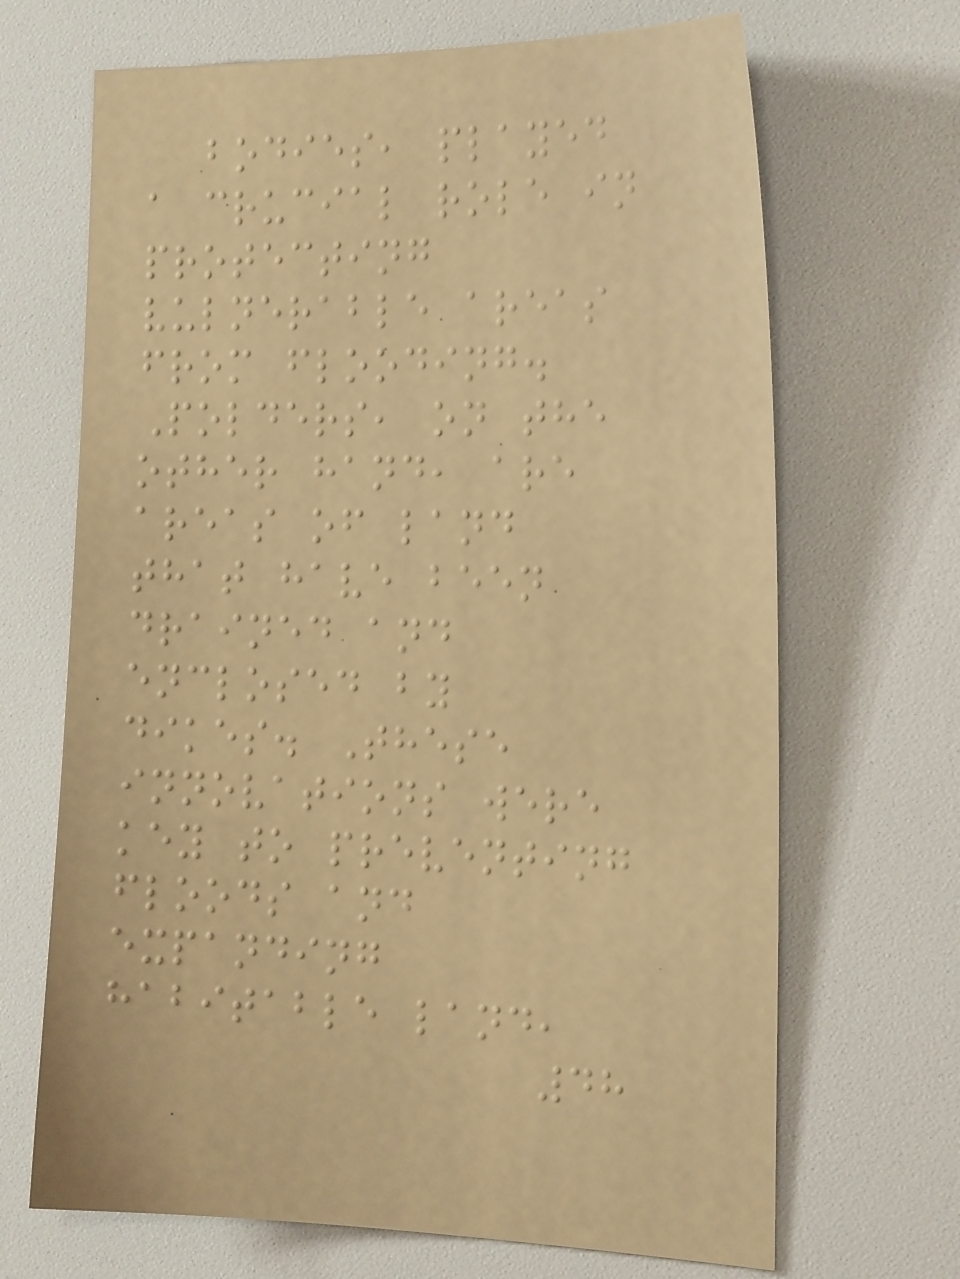bodies, played
a crucial role in
protecting
vulnerable areas
from flooding.
Polders, on the
other hand, are
areas of land
that have been
drained and
enclosed by
dikes. These
innovations were
key to preventing
floods and
expanding
habitable land,
48
